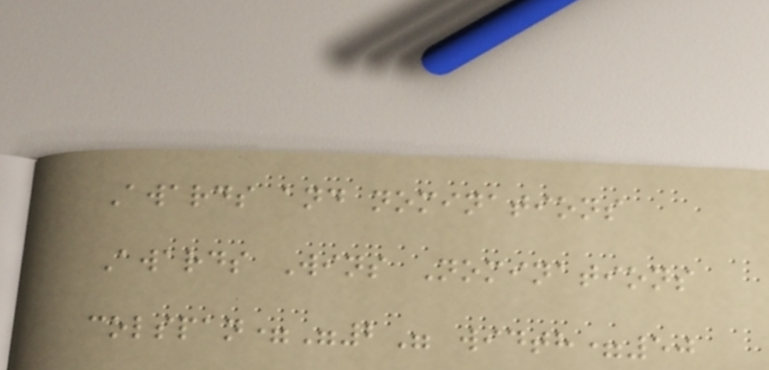Awards and nominations
Awards Wins Nominations
colspan="2" width=50
